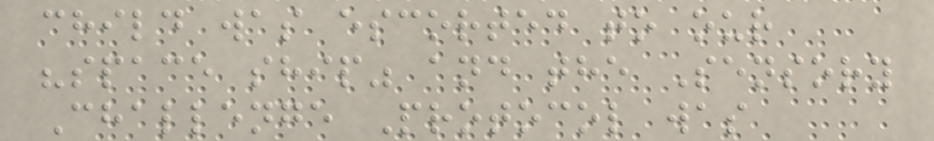child was escorted to our
"space ship" and the Sensory
Challenge Protocol was
